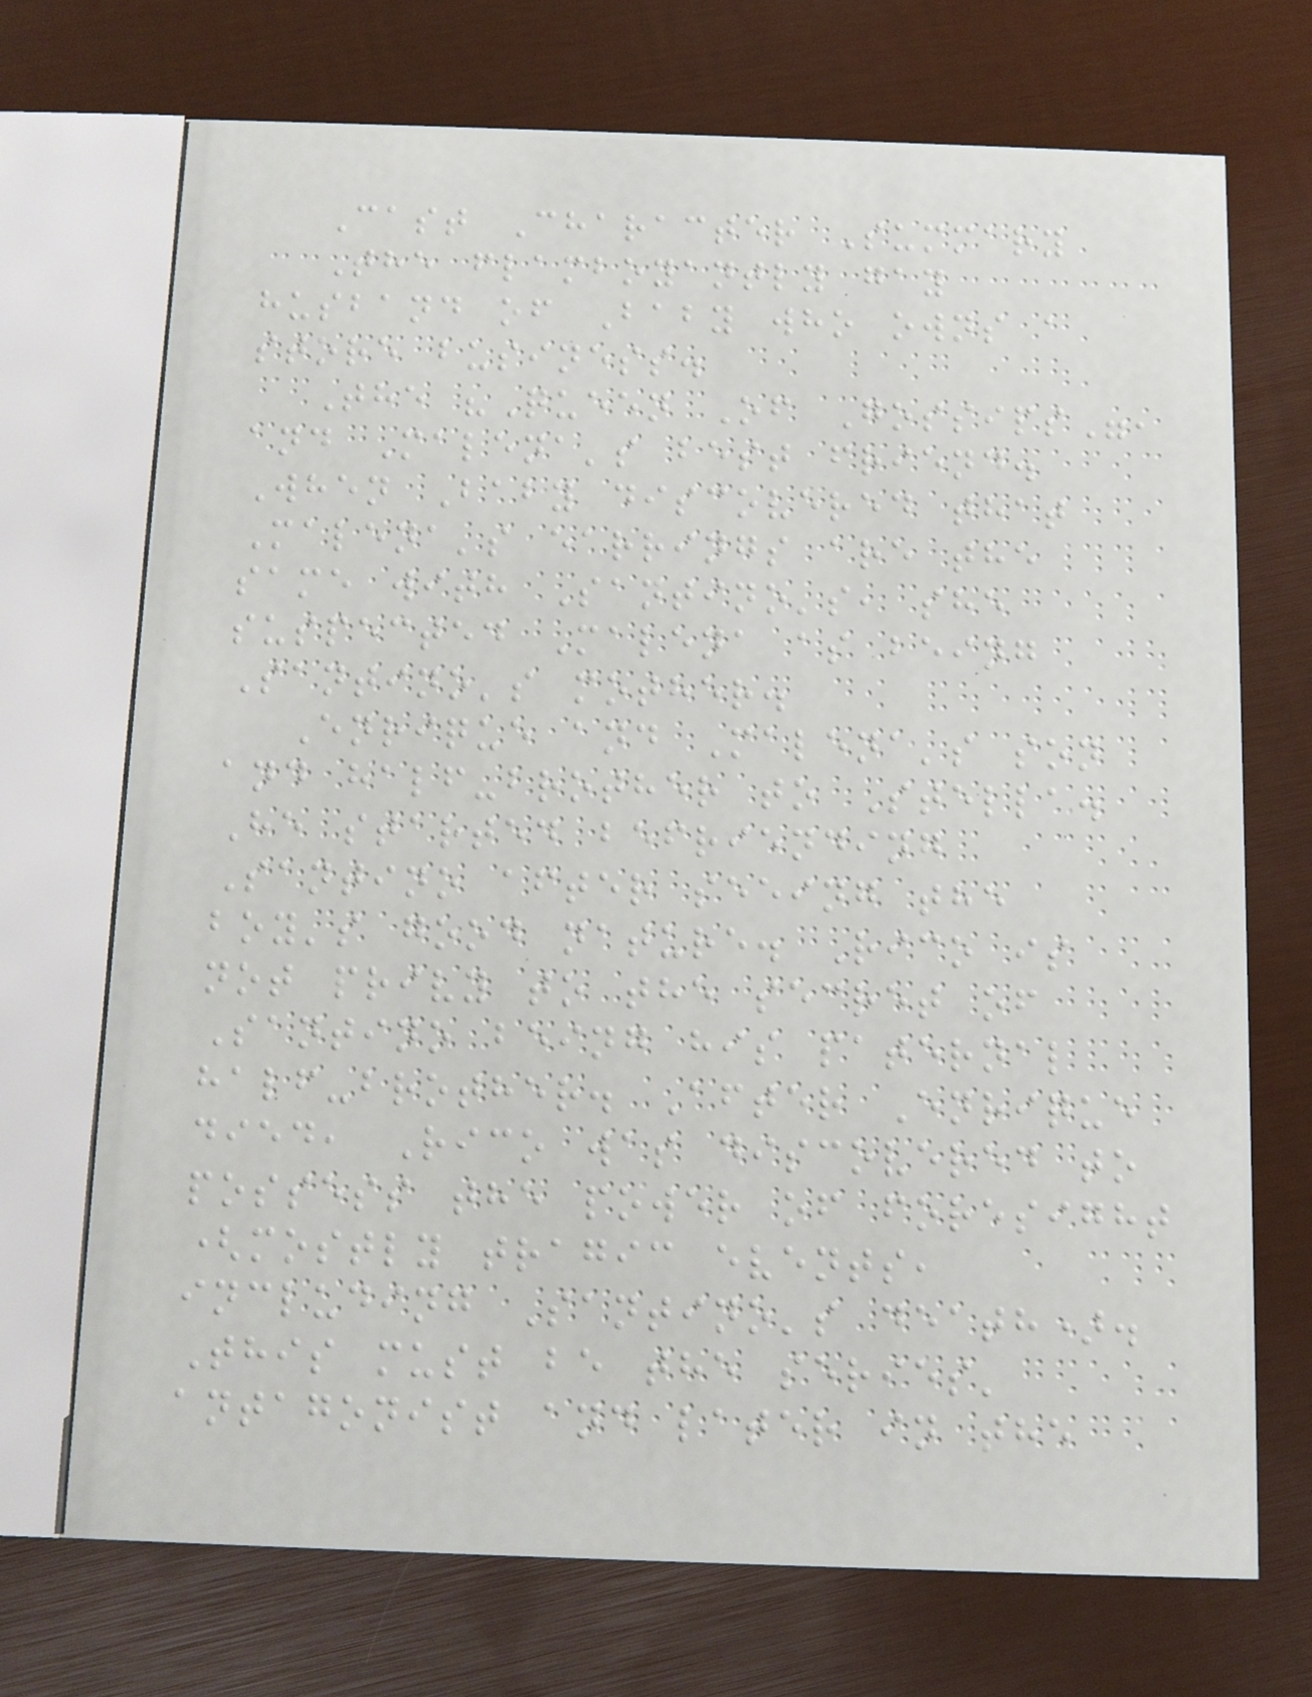Cast Character Summary
The flamboyantly gay
husband of Baby who owns a
store business.
The "Queen Of Gossips",
and Malena's best friend.
When Baby discovered that
Malena's earrings are the
same with Santino's, she
suspected Malena as being
Santino's mother.
Enrique and Malena's son
and half-brother to Stella.
He started befriending
Santino after seeing the
boy's good nature. Rico is
not privy to the secret of
Santino being his paternal
half-brother. After Enrique
died, Rico was discovered to
possess the power of foresight
(mostly tragic events,
including Santino's death).
This must be the series'
antagonist and later in the
